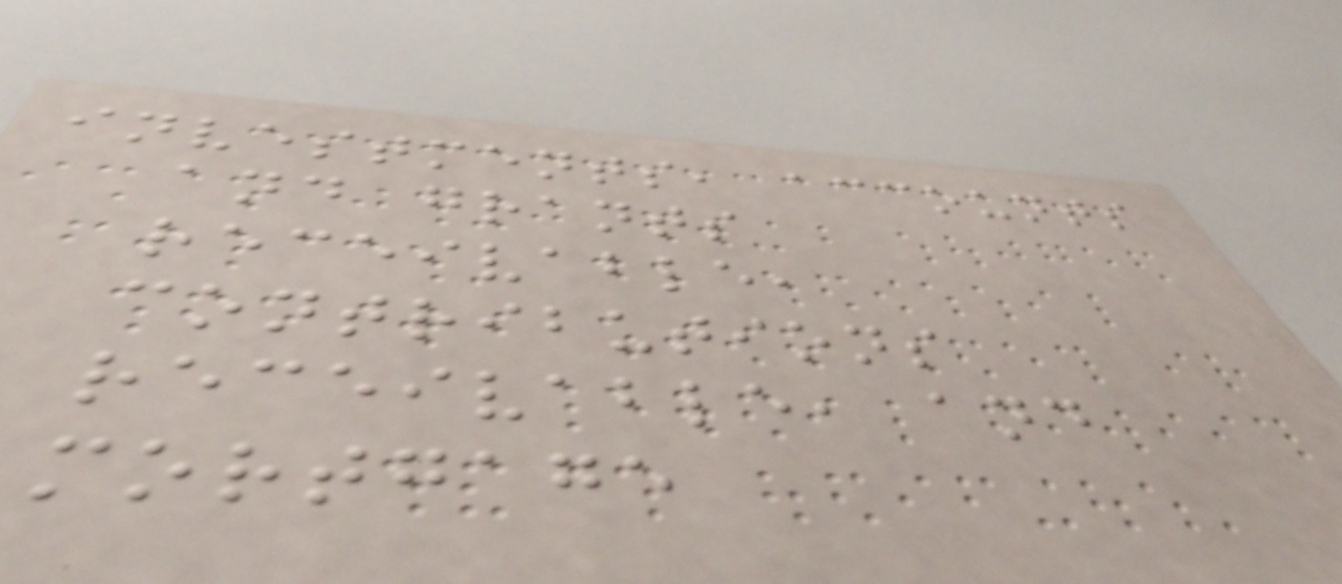investments, accounts
and grants
receivable,
contributions
receivable, and
mortgage
